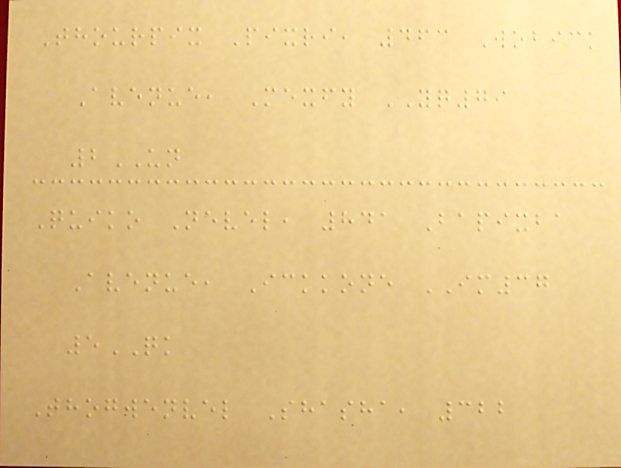Thourpix Pixri, 463 Wobick
Avenue, Mexfy YQ79
2UN
Quiko Nevel, 841 Bapixba
Avenue, Ickkone IM37
5QK
Thogwenvel Shasha, 322
